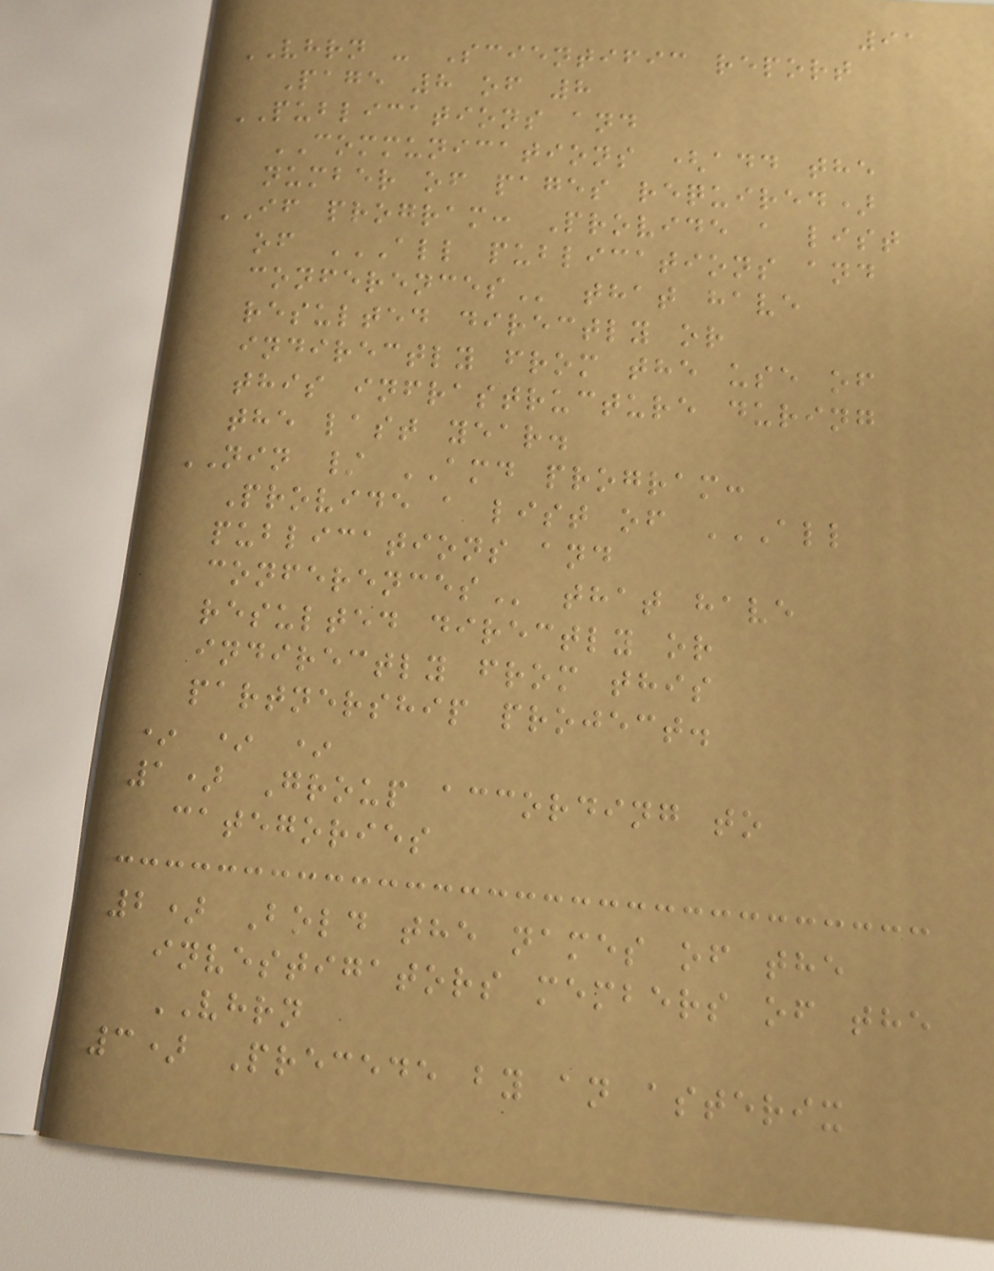91
VHRN - Scientific report
Page 8 of 8
PUBLICATIONS and
COMMUNICATIONS (add the
number of pages required)
IF program: Provide a list
of ALL PUBLICATIONS AND
CONFERENCES that have
resulted directly or
indirectly from the use of
this infrastructure during
the last year.
NIN / AMD program:
Provide a list of ALL
PUBLICATIONS AND
CONFERENCES that have
resulted directly or
indirectly from this
partnership project.
* * *
1) Group according to
categories
2) Bold the names of the
investigators members of the
VHRN
3) Precede by an asterix
